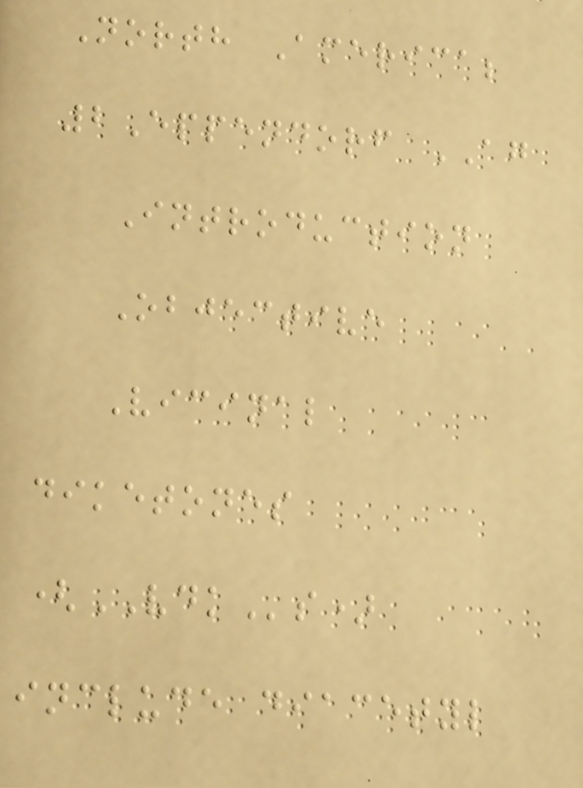North America;
2Eppendorf AG
Introduction
Objective
Vicinal
diketones
(VDKs)
include diacetyl
